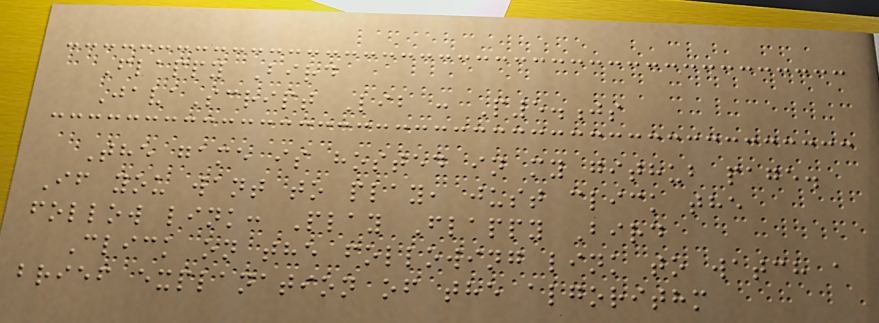Flappy Bird
JavaScript Lib : P5.js
The game is hosted in my github page.
If you want to play, just click the
follow link: Play Flappy Bird
Click on the following link to watch a
brief explanation of the algorithm
